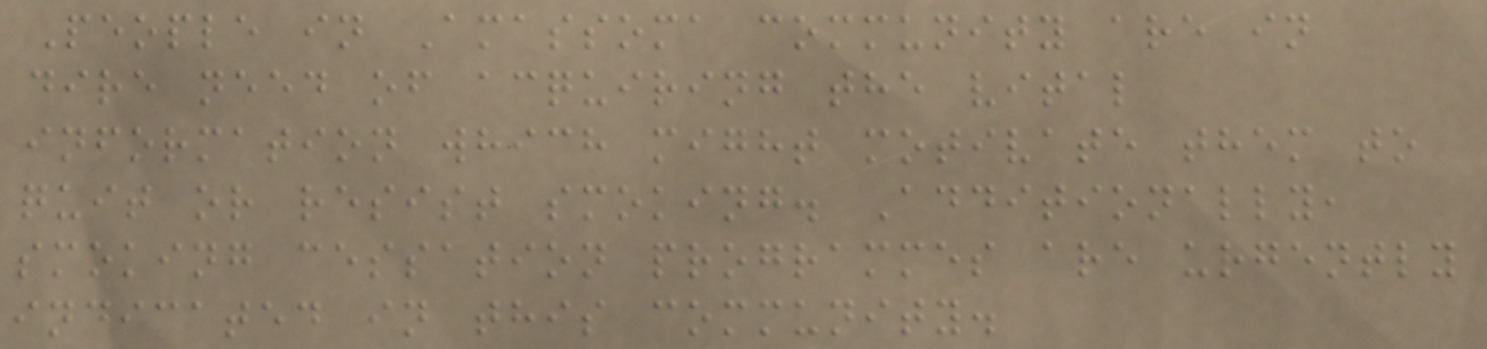People in Amassoma community are in
dire need of acquiring the vital
information which might motivate them to
quit or resist smoking. Additionally,
smoking cessation programmes are urgently
indicated in this community.
